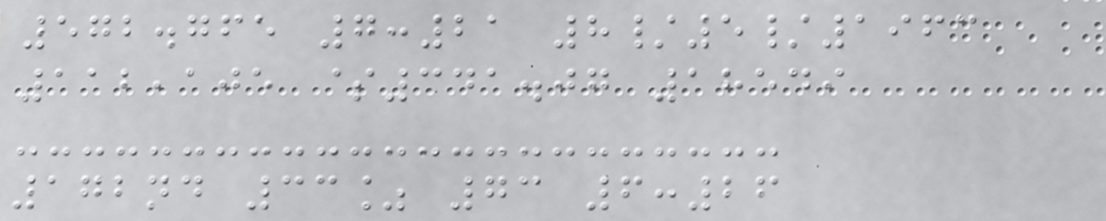572.765 7:21 8/5/1963
112,105 $341.07 18549
172nd 33% 73 6:26
